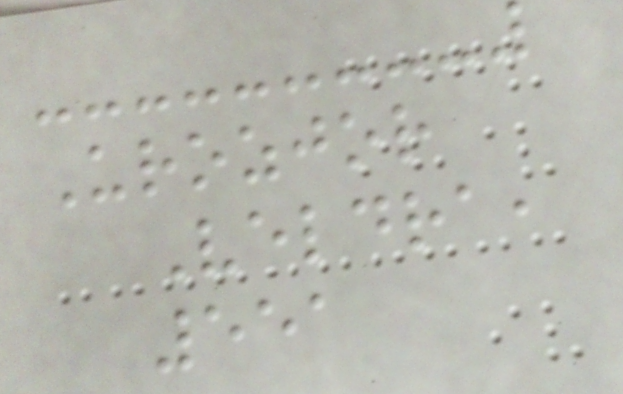Urozjor
Veldra,
551
